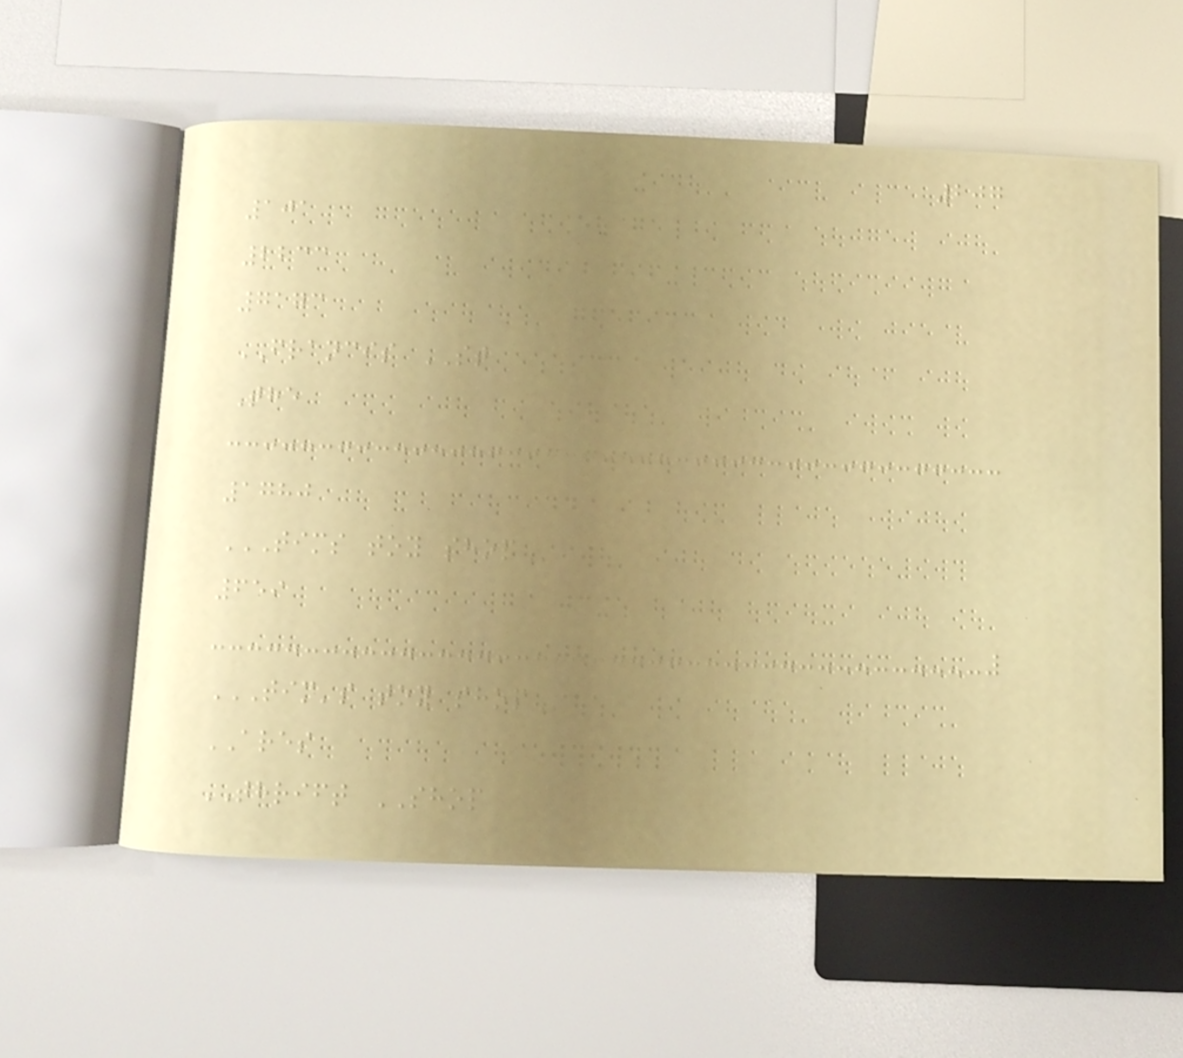207
101
2233
7173
FRANCIS ST
The
1780
TIMS TOY SHOP
659
TIM'S TOY SHOP
ARES
THRIFT SHOP
